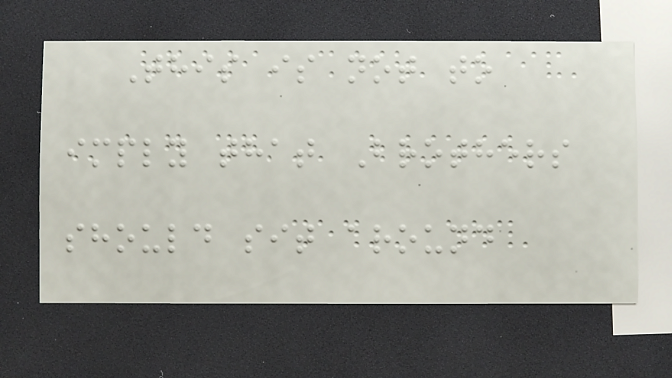This is not to
imply that Brothers
should sit around
